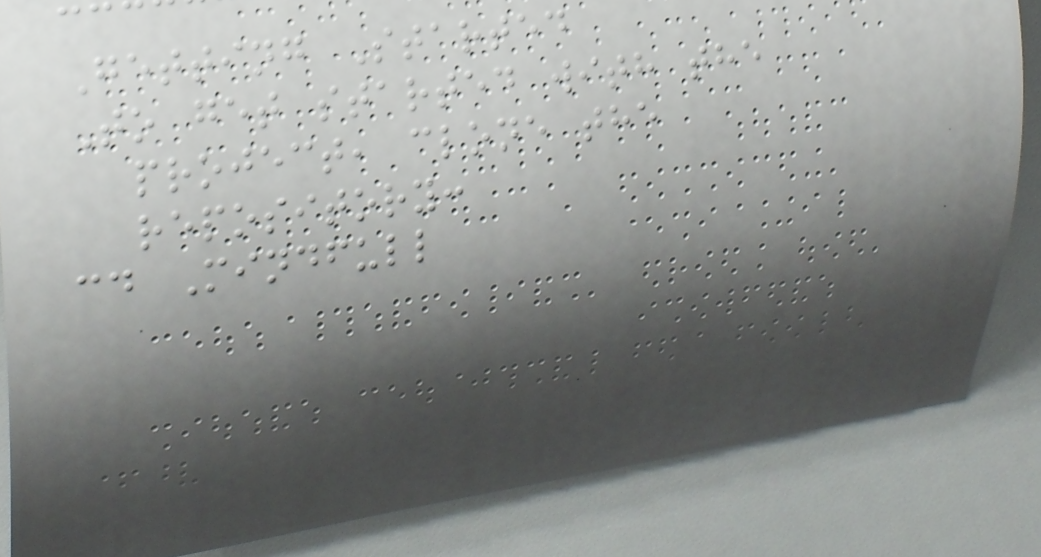Getting Started
To get started with the
project, clone the
repository:
cd Mindfull
